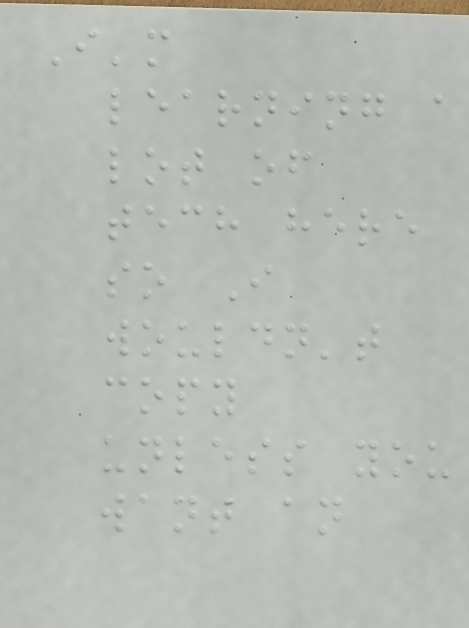I'm
learning a
lot of
tech here
so I
wouldn't
copy
unless you
want an
